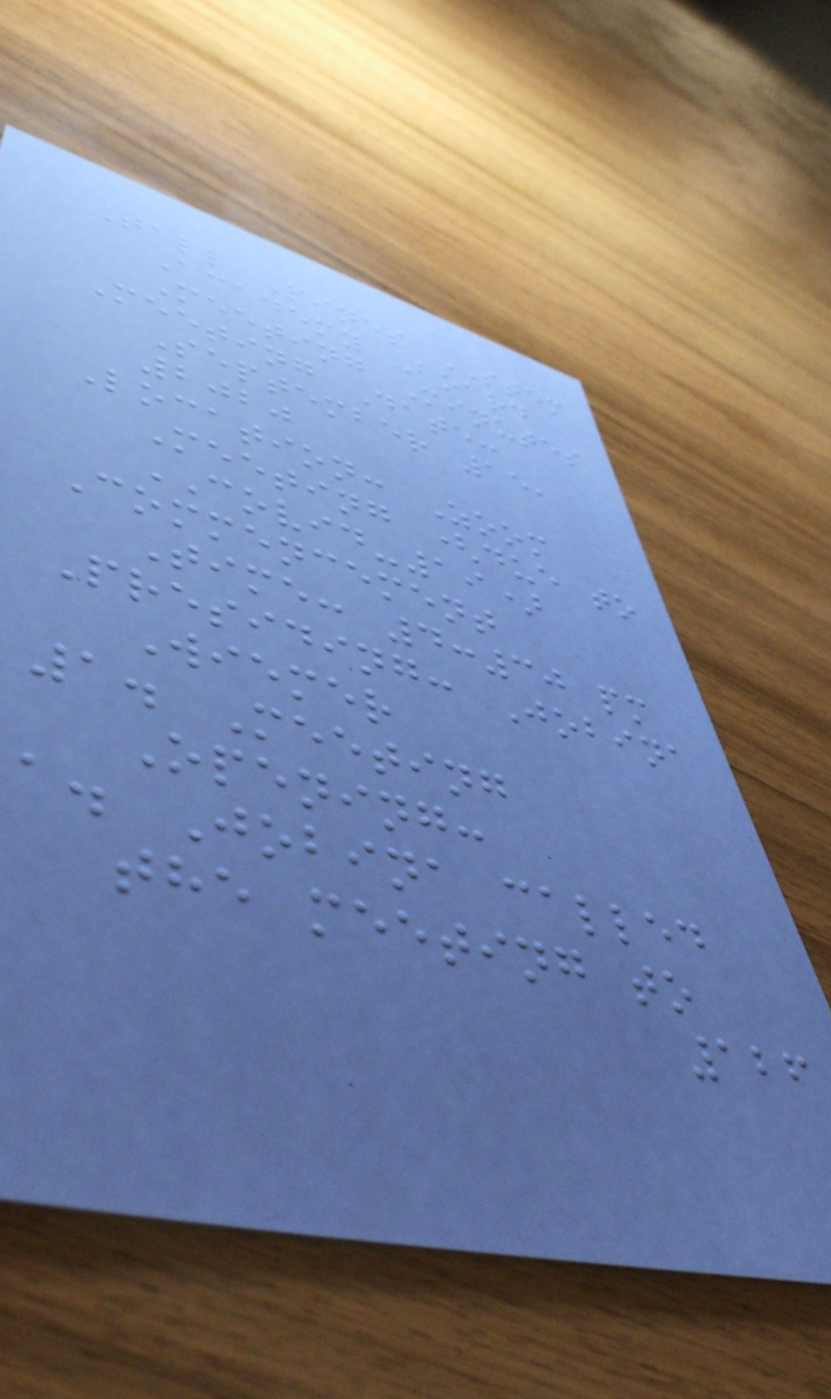Tall Pines STEM
Academy Board
Meeting Minutes
Meeting Date:
September 15,
2020
Location: Zoom
Meeting (due to
COVID-19)
Commencement
Time: 4:30 pm
Presiding: Jobina
Wiemer
1. Meeting
Opening:
a. Jobina called
the meeting to
126
